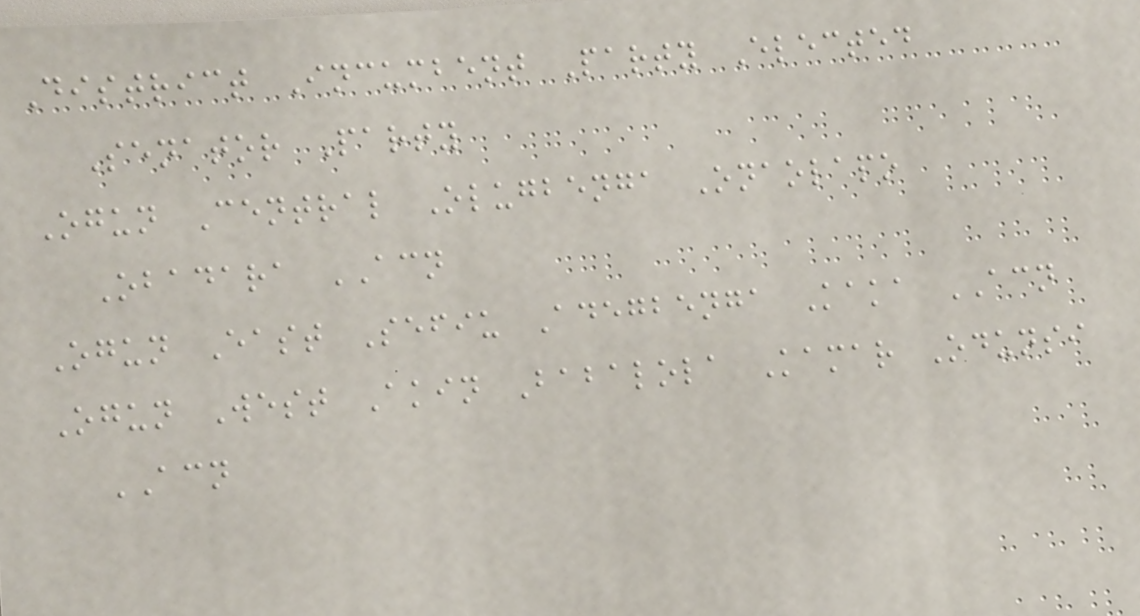District Incumbent Party Elected
Senator Party
Ogun Central Olugbenga Onaolapo
Obadara ACN
Ogun East Sefiu Adegbenga Kaka ACN
Ogun West Akin Babalola Kamar Odunsi
ACN
